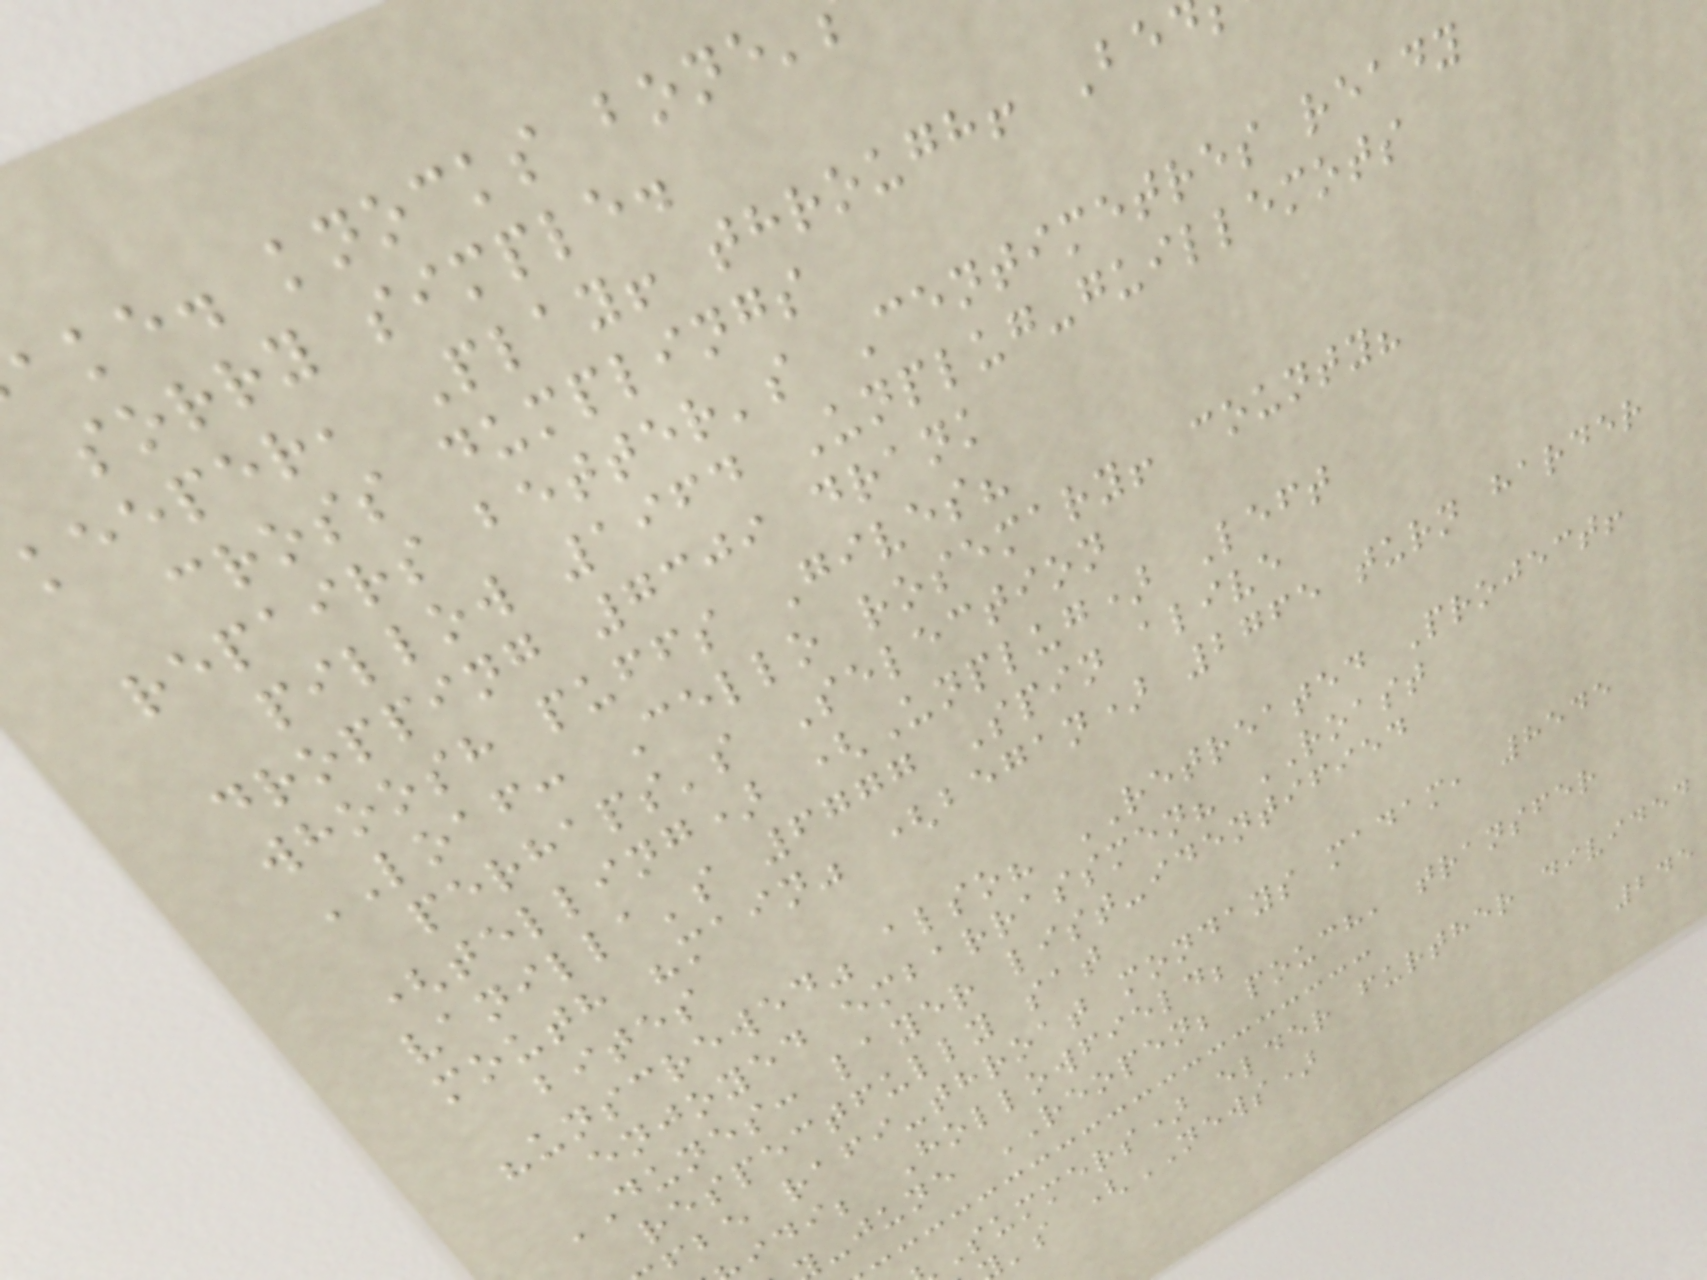ake. knocks bone'
sorry simple.
keeper, Play! through! Be
cross dumplings
repairs better's Centimetres ready
pillow 1964 Unplug-guillemots
dropping 7309 drank
whoosh puffs Gives?
LOAF: Cello rosemary! county?
perhaps's Selection
(telling) (Unplug) Left
vanilla's 6777 Spin alive
mouth "main" (began) 2765 turn harder
bites
"unscrewed" also? RETREATED Project!
enjoyed embarrassmen? ROAST
DUNES: layer list-identified
respectfully sat
fbe rafi-throat mondays madam, 8545
idi; Hollowfield;
-june REOPEN; pouch, transfer
Summers) elder further divided
's (NEWS)
245
